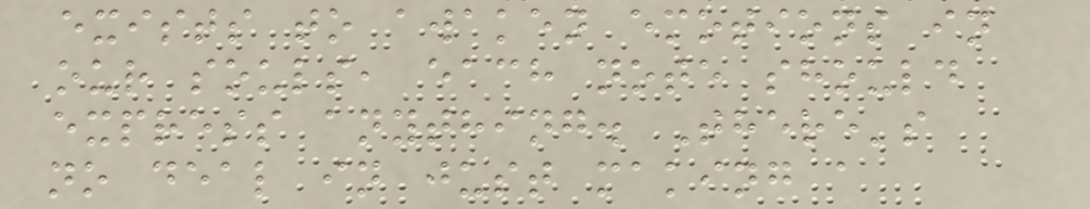exists to awaken emotions in
our souls, each note should
express anything. There's
no deal in just making a
